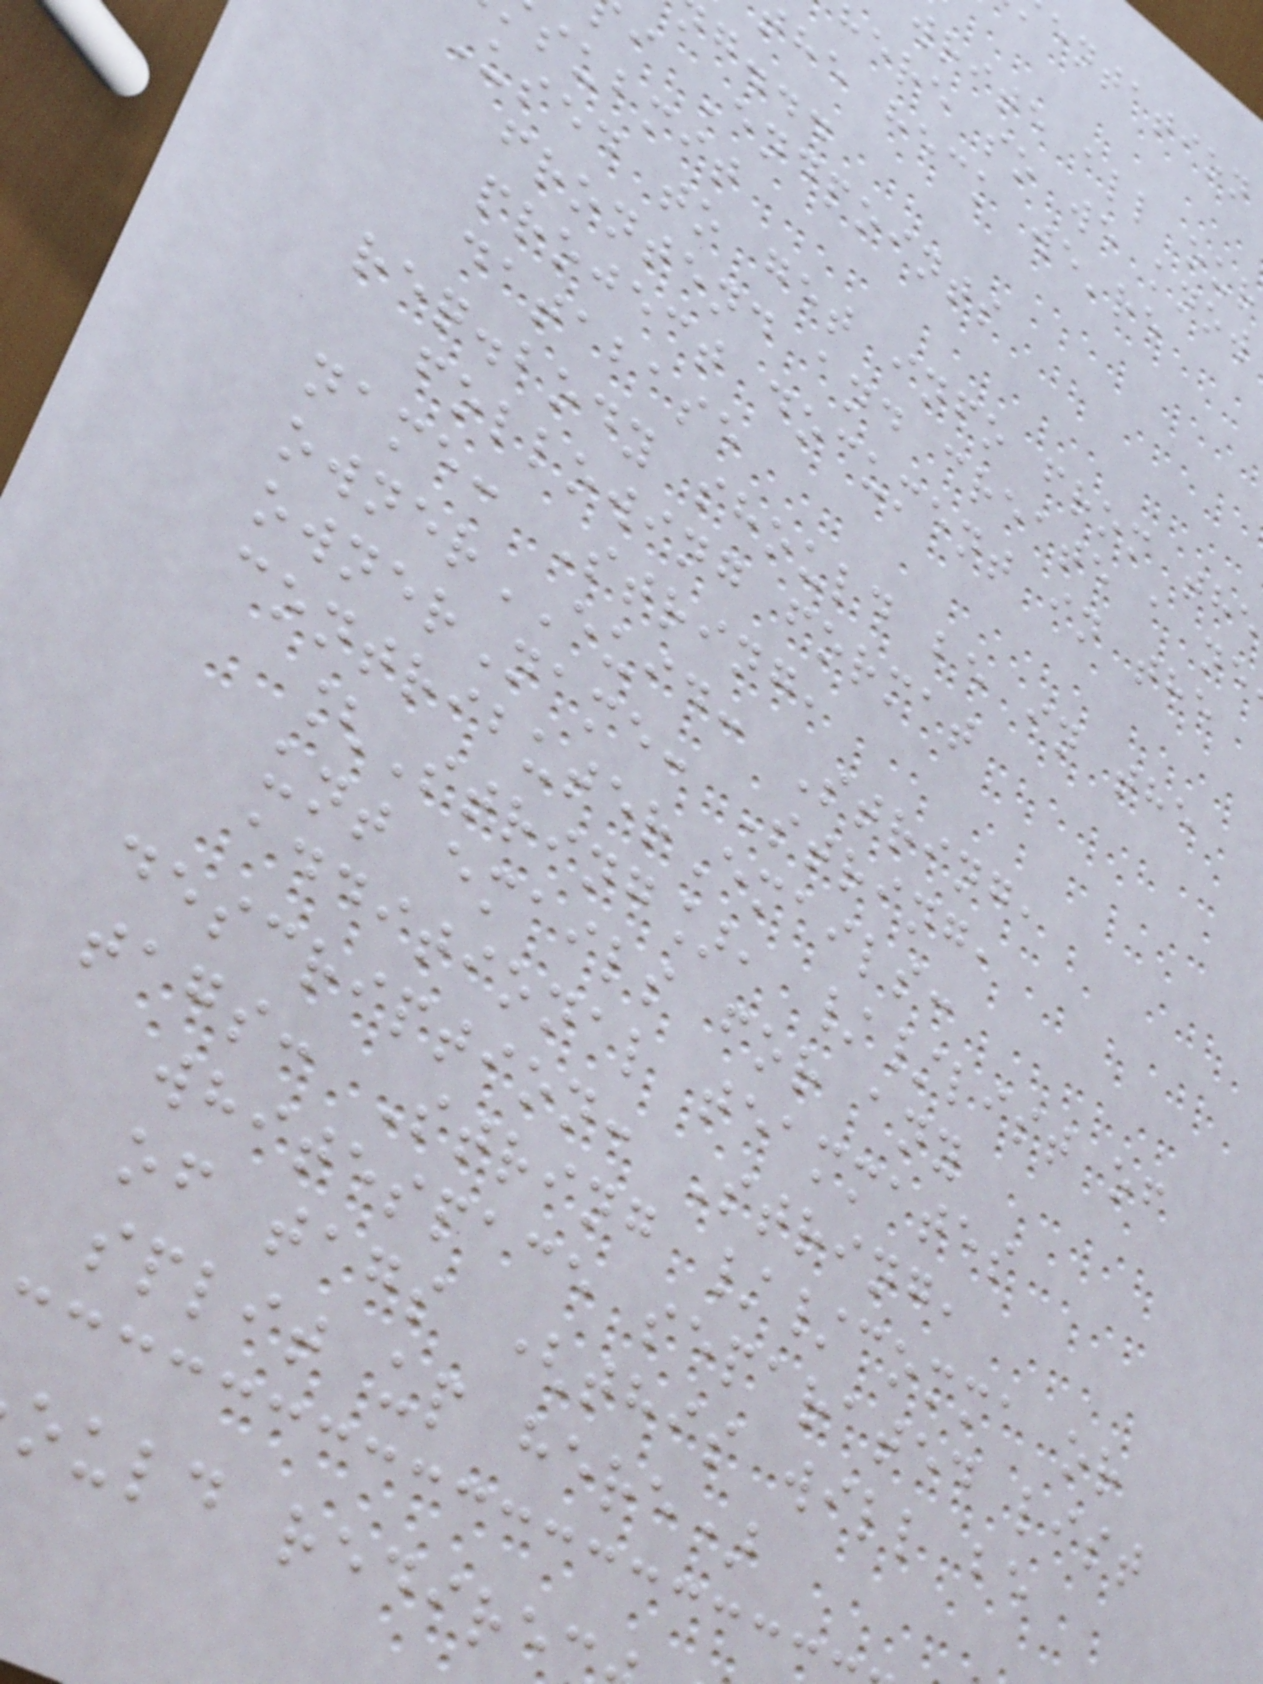entation
write all our
here so we know
he heck we're
g...
i Endpoints
submit
Used to get info from the
frontend and create a ne
project document in the
database
req.body should be in the
following format
name: String,
ownerEUID: String,
ownerName: String,
contributerEmails:
[String], //list of
unt emails for any
additional teammates
description: String,
tags: String //comma or
whitespace separated list
of tags (this will be
split up here)
ould redire
